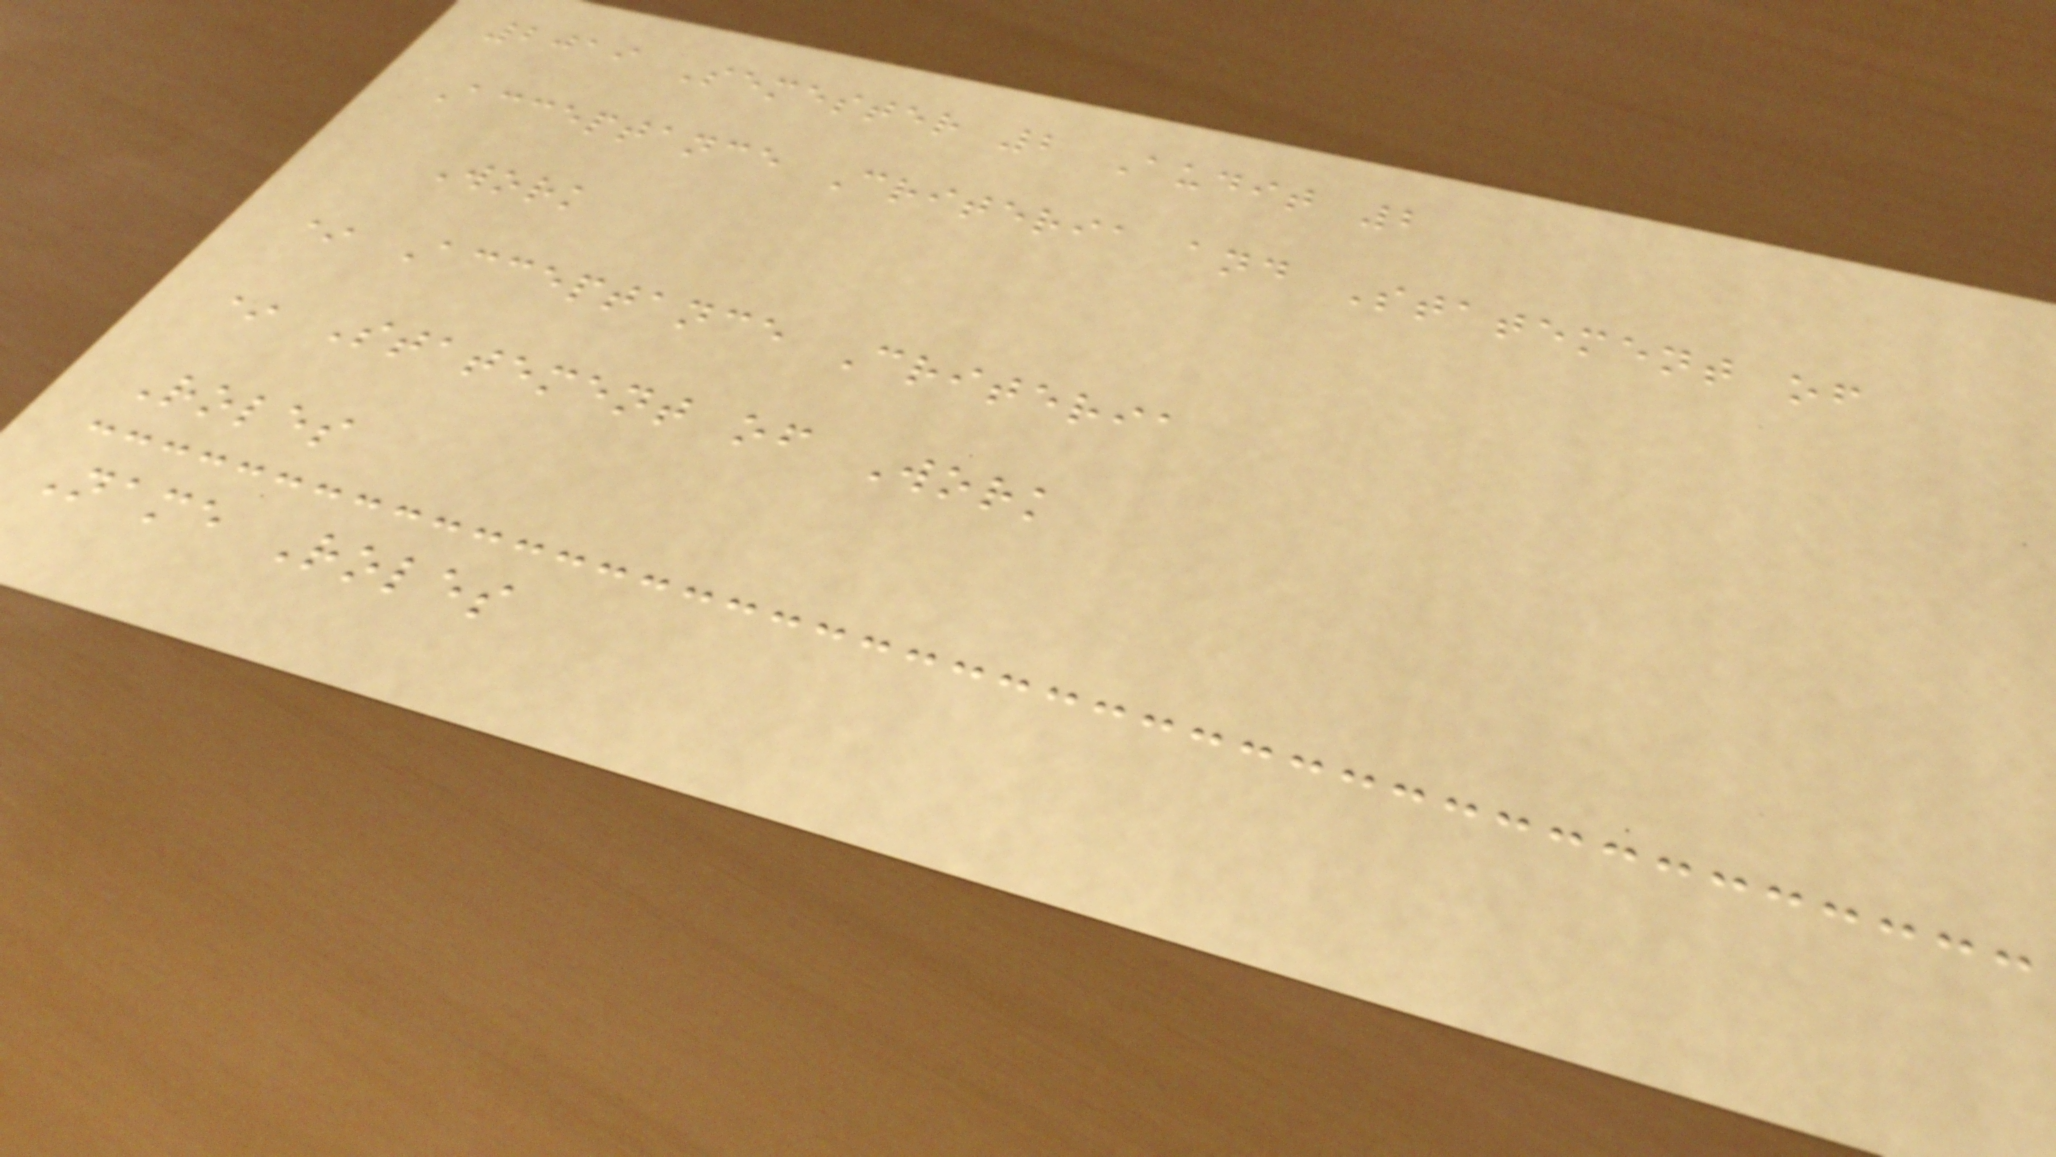2019 Semester 2 Audit 2
Acceptance Criteria and Statement of
Work
* Acceptance Criteria
* Statement of Work
Roles
Name Roles
